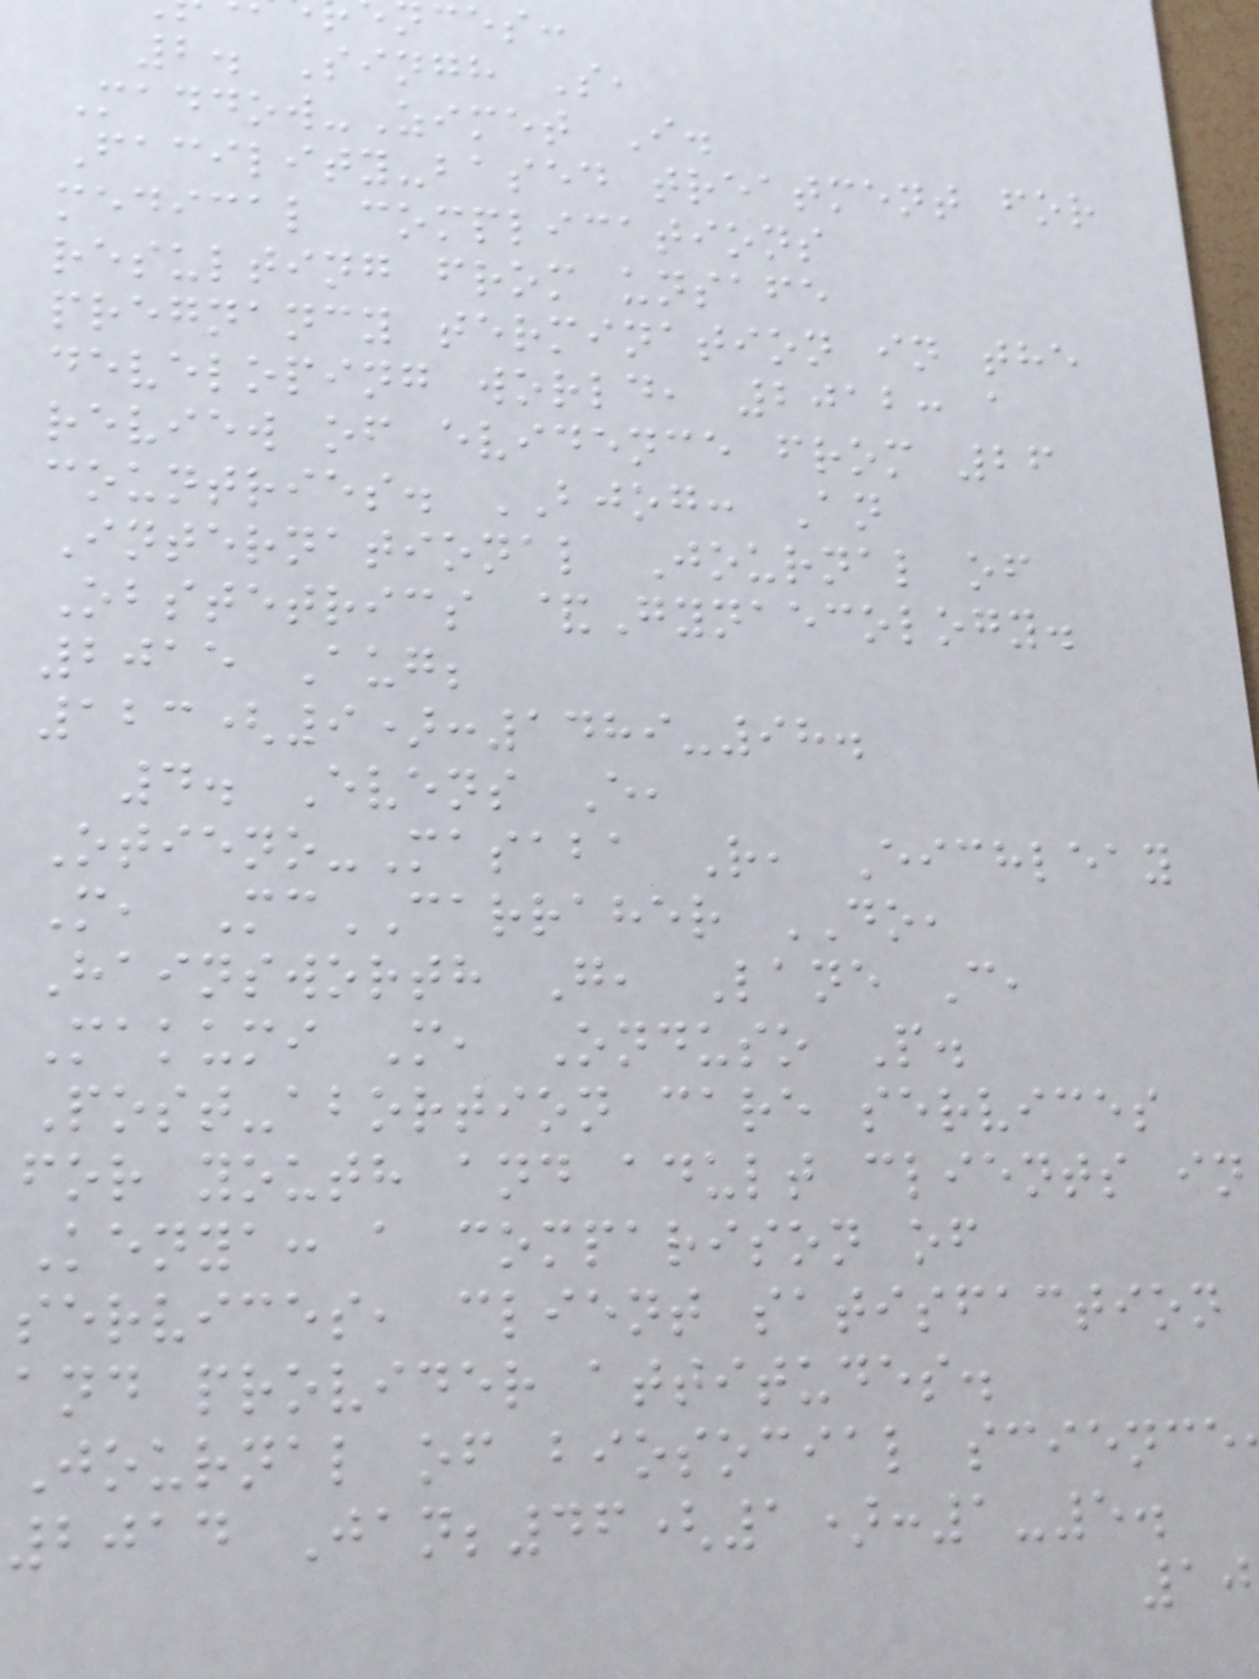ces:
2. Singh S,
Maddow-Zimet I.
Facility-based treatment for
medical complications
resulting from unsafe
pregnancy termination in the
developing world, 2012: a
review of evidence from 26
countries. BJOG: An
International Journal of
Obstetrics &Gynaecology.
2015 Aug;
123(9):1489-98.
4. Evens E,
Otieno-Masaba R, Eichleay
M, McCARRAHER DO,
Hainsworth G, Lane C,
Makumi M, Onduso P.
Post-abortion care services
for youth and adult clients in
Kenya: a comparison of
services, client satisfaction
and provider attitudes.
Journal of biosocial science
2014 Jan;46(1):1-5.
